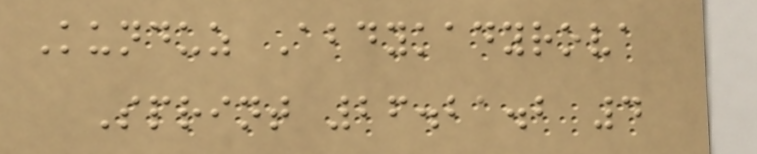Kunduz Abdykadyrova
Sprint 26.21.2 4
